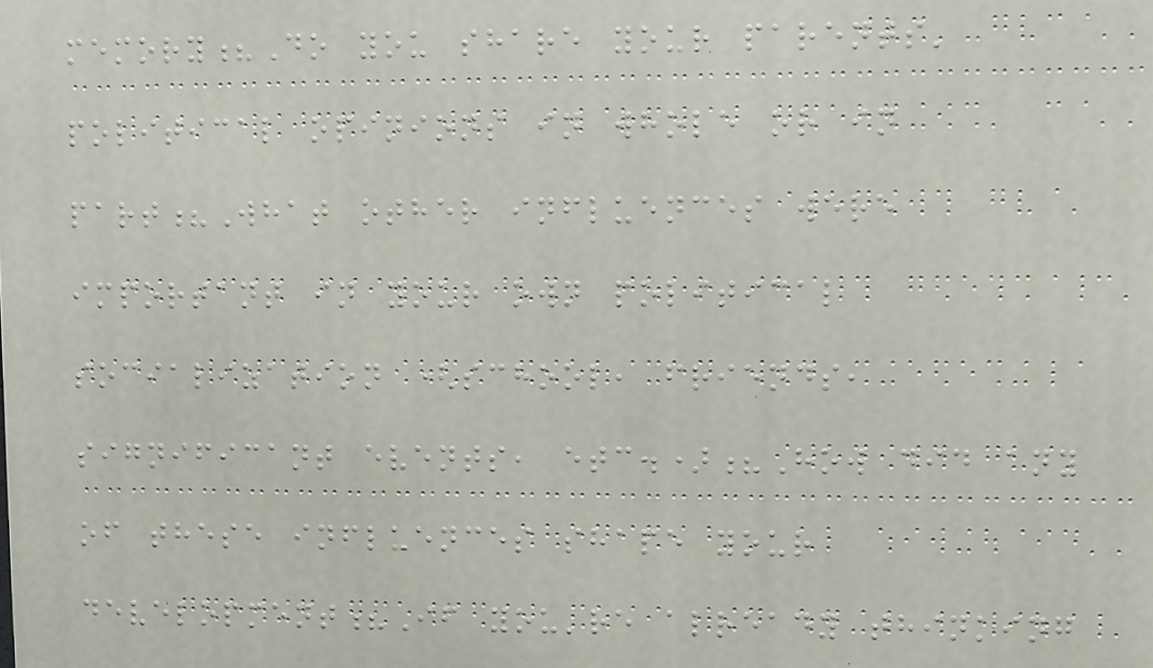memory?Do you share your parents'
political opinions in whole or in
part?What other influences were
important in your own political
socialization (school, friends,
significant events, etc.)?How did any
of these influences shape your
development?If you're already thinking
